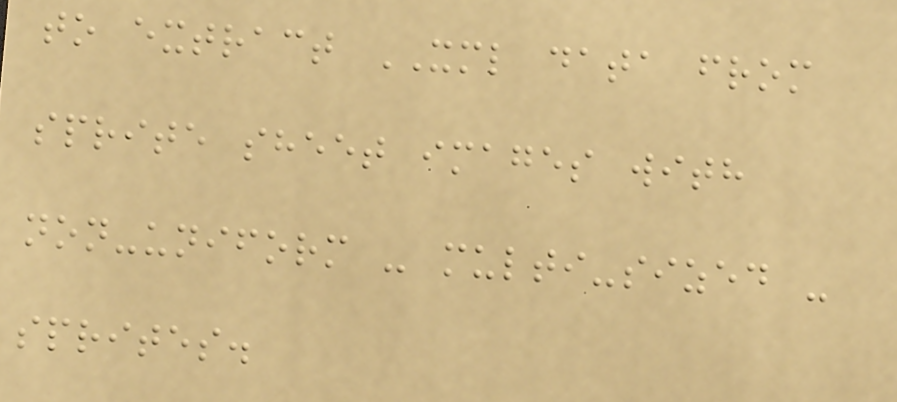to extract XML data from
sprite sheet images with
non-uniform - multi-sized -
sprites.
